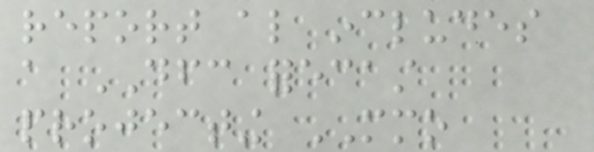report also includes
a DFC forecast
projecting MMO
